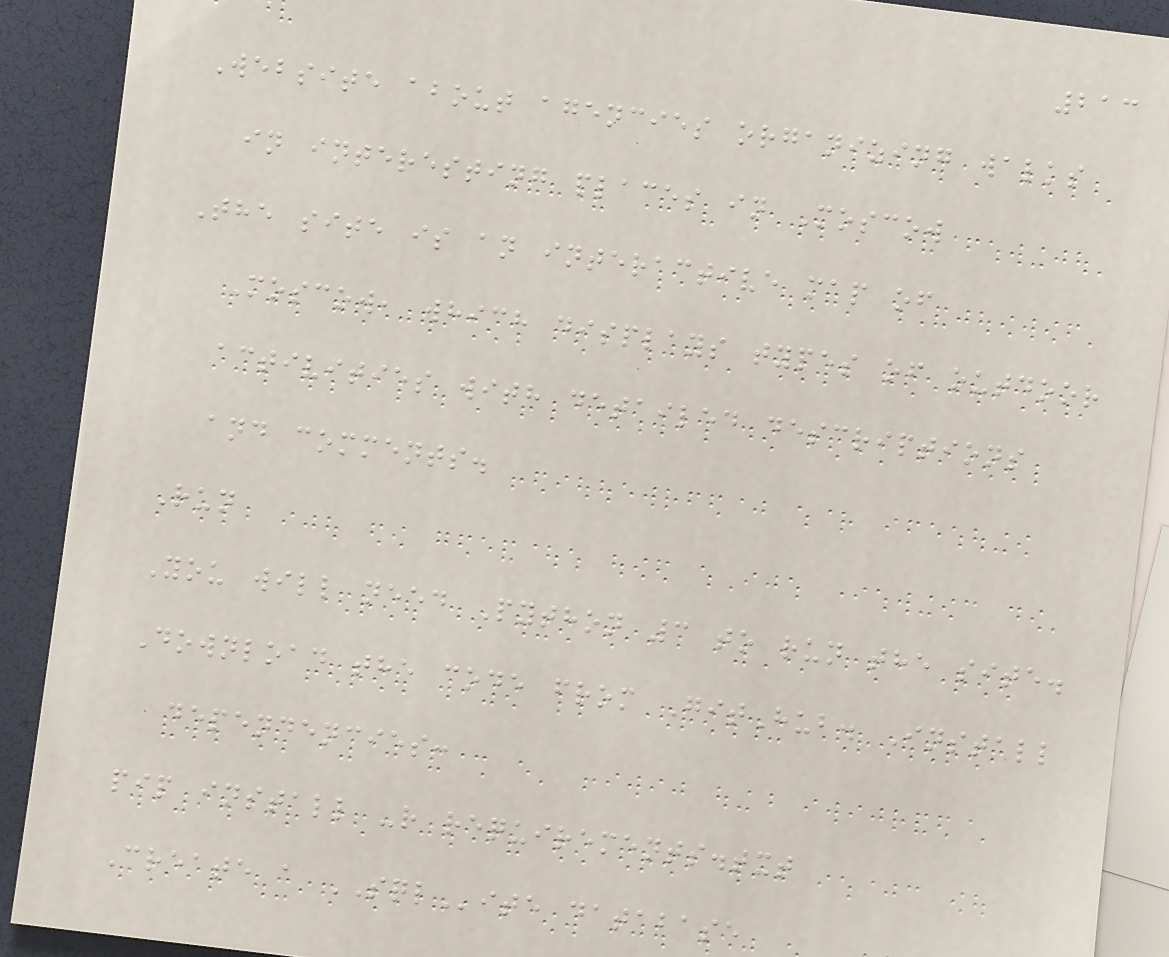213
Website about agencies organizing walks
in interesting places in Moscow
The site is an interactive map of
Moscow, which displays types of outdoor
activities with detailed descriptions
and comments.
Run
You will need Python 3 to run the site.
Download the code from GitHub. Install
dependencies:
pip install -r requirements.txt
Create a SQLite database
